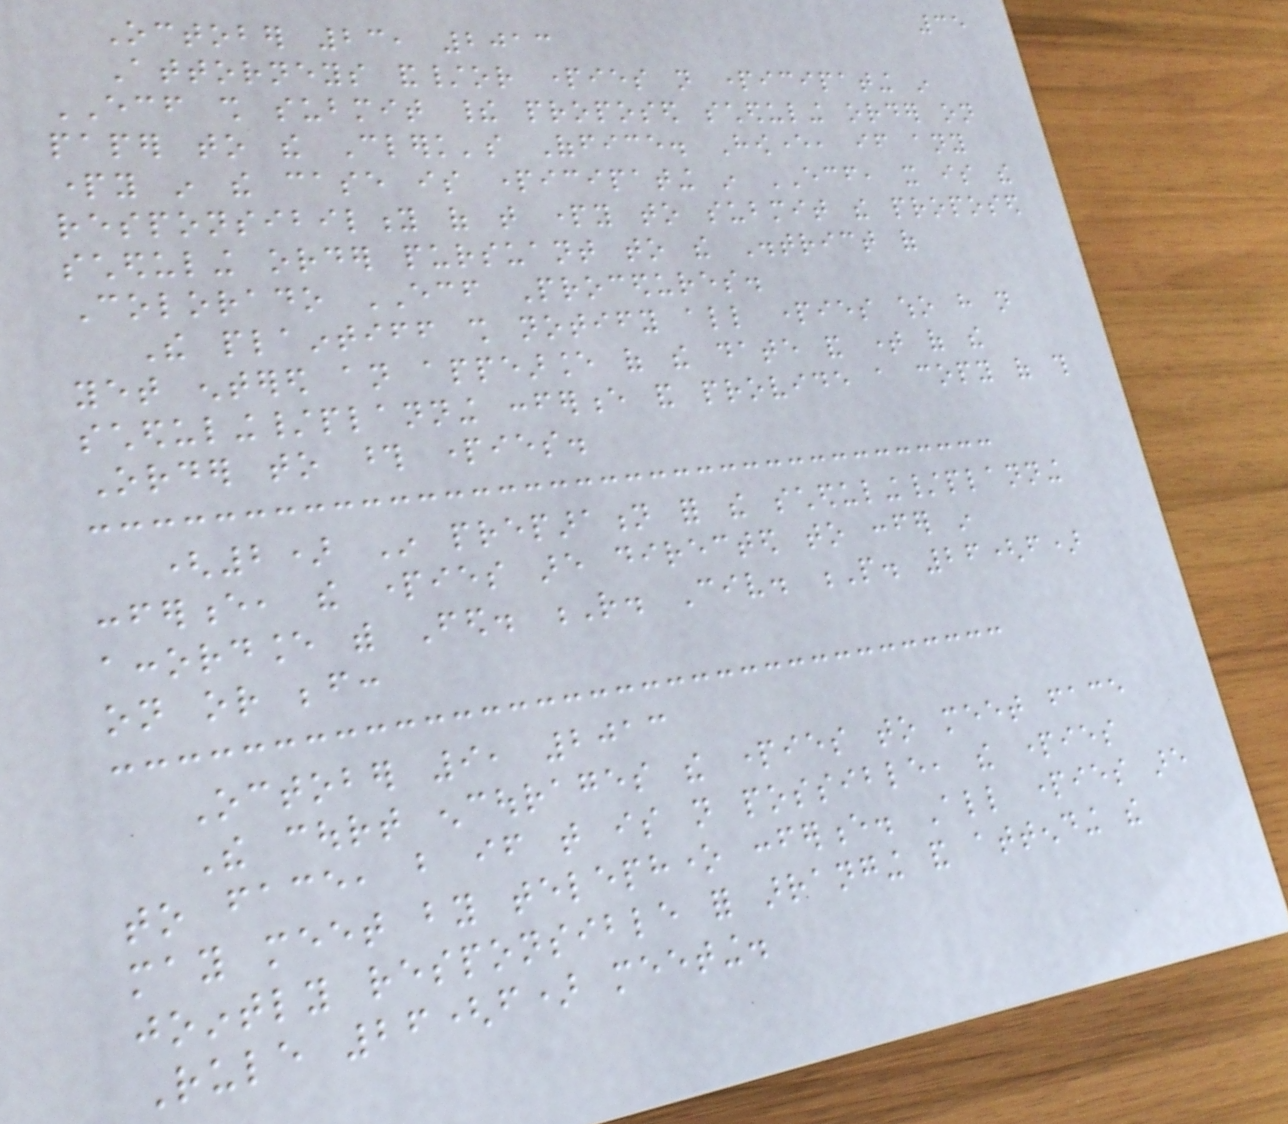35
October 23, 2013
Attorneys and/or parties not participating in
ECF shall submit their proposed scheduling order on
paper to the Clerk's Office. However, if any
party in the case is participating in ECF, it is the
responsibility of that party to submit the proposed
scheduling order pursuant to the District of
Colorado ECF Procedures.
The plaintiff shall notify all parties who have not
yet entered an appearance of the date and time of the
scheduling/planning conference and provide a copy of this
Order to those parties.
(2) In preparation for the scheduling/planning
conference, the parties are directed to confer in
accordance with Fed. R. Civ. P. 26(f)
on or before:
October 9, 2013
The court encourages the parties to meet face
to face, but if that is not possible, the parties
may meet by telephone conference. All parties are
jointly responsible for arranging and attending the
Rule 26(f) meeting.
